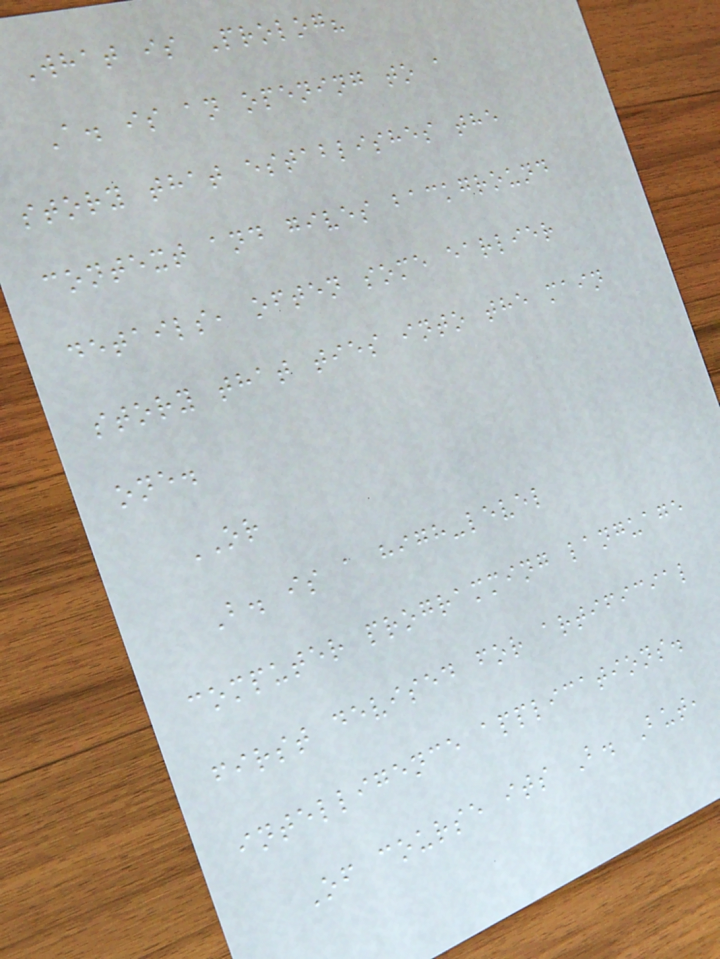What is Prolog?
A. is an opening to a
story that establishes the
context and gives background
details, often some earlier
story that ties into the main
one.
OR
B. is a high-level
computer programming language
first devised for artificial
intelligence applications.
Of course its B. But,
